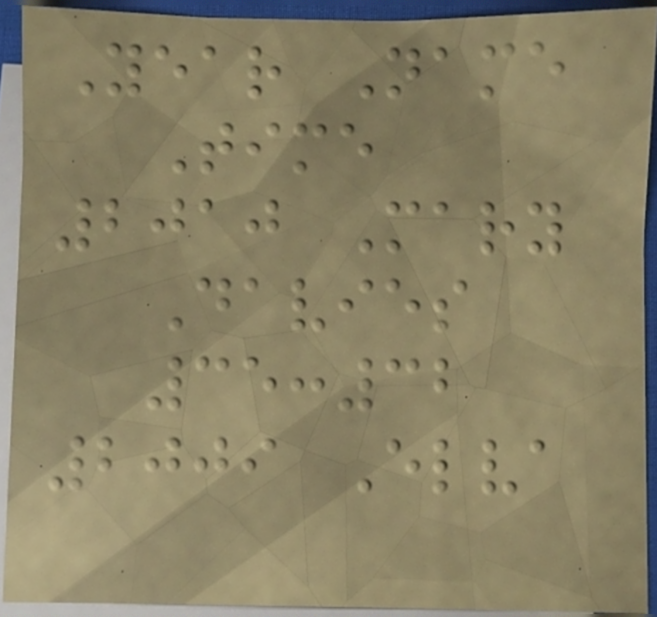Year Name
Time
2010 Mary
Davies
35:32
2009 Elva
